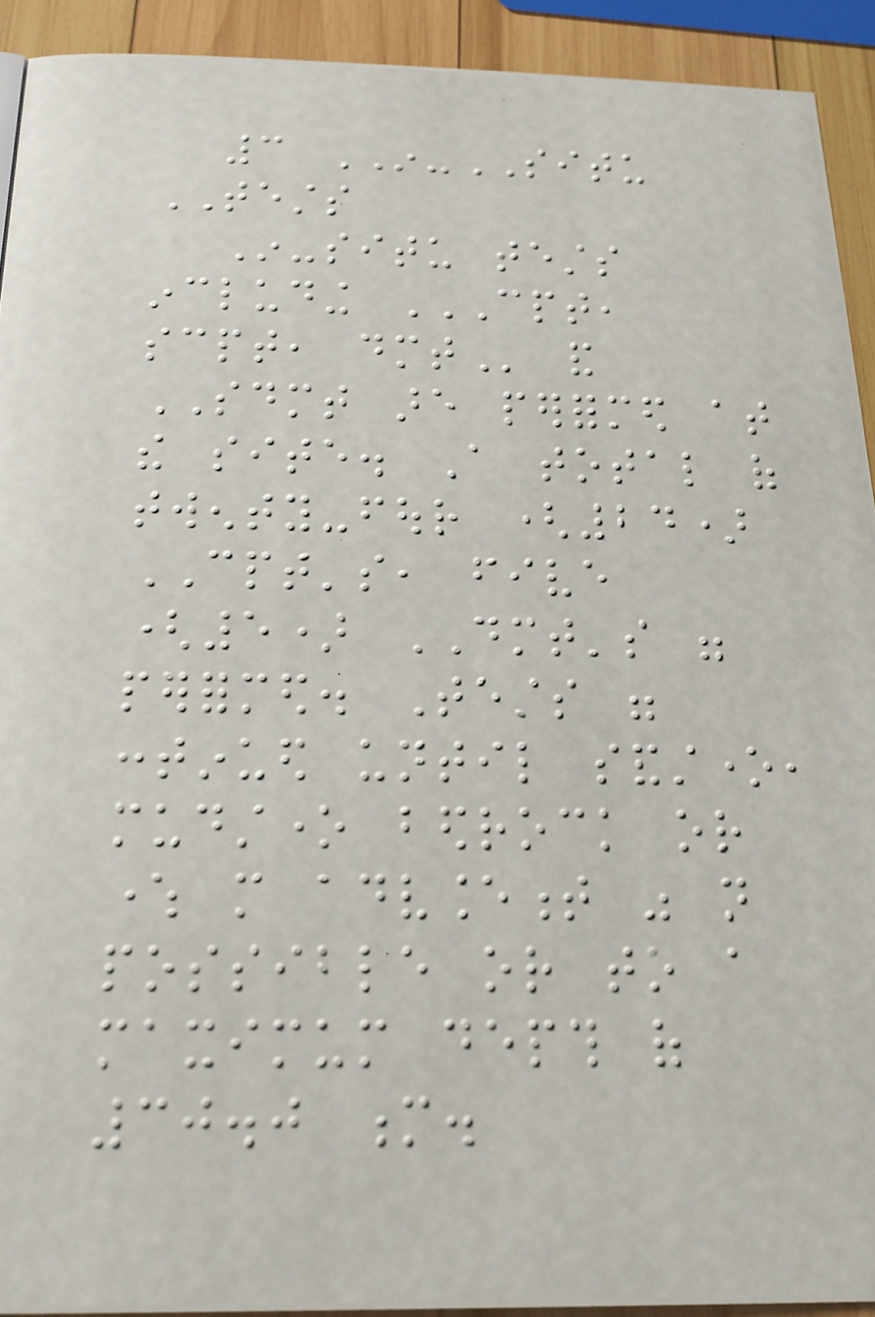3 IN-SITU
TESTS
In-situ tests
including CPT,
SCPT, DMT and
SDMT are performed at
the site. A total of
twenty-four (24)
CPT's, five
(5) DMT's were
performed. Tests were
continued until sandstone,
mudstone bedrock or
where more advancement was not
possible or to a
maximum depth of
30.0 m.
